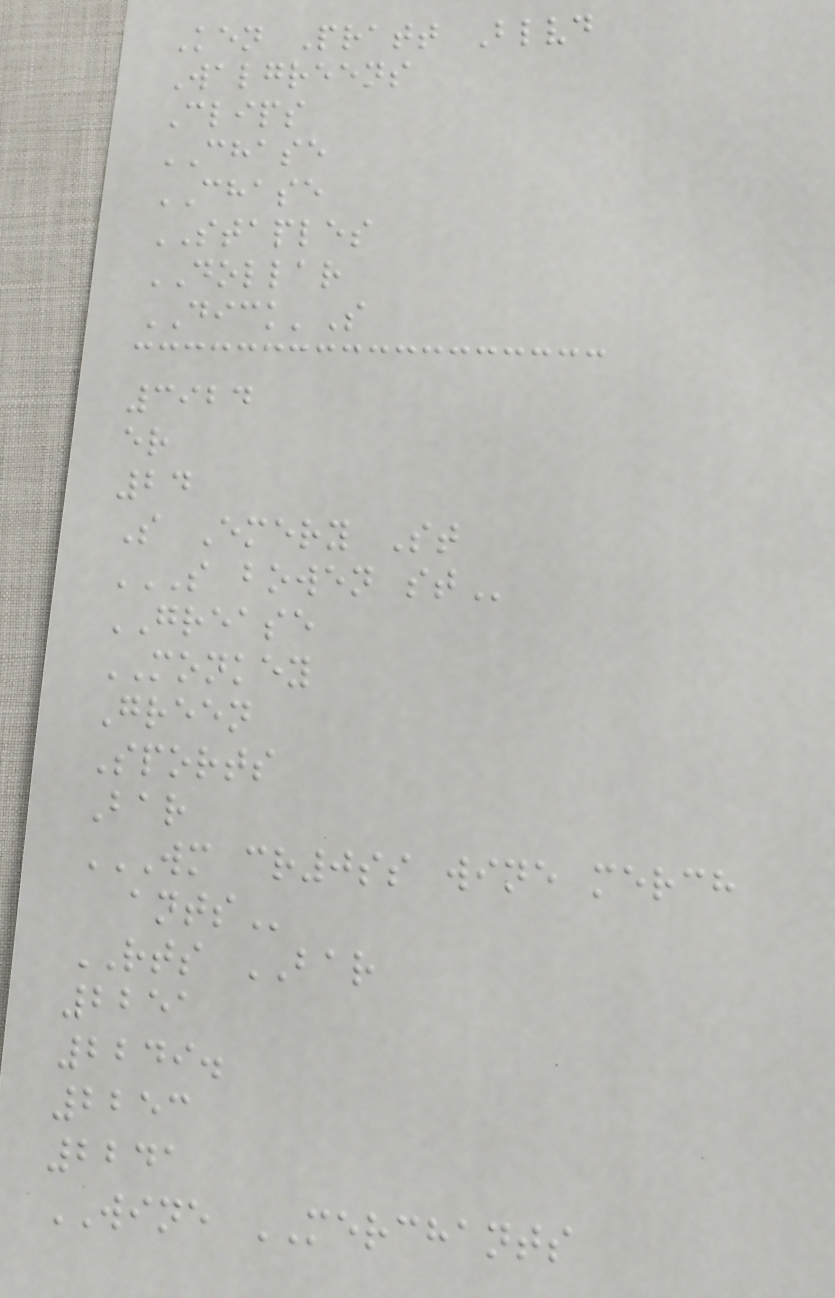Ken Pratt Blvd
Walgreens
Clips
CHASE
CHASE
STAPLES
DOLLAR
DICK'S
3924
er
24
S Emery St
S BOWEN ST
GREASE
MONKEY
Green
Sports
Bar
WM CR0SS WINE MERCH
ANTS
RTS BAR
2251
2249.
2253
2241
WINE MERCHANTS
